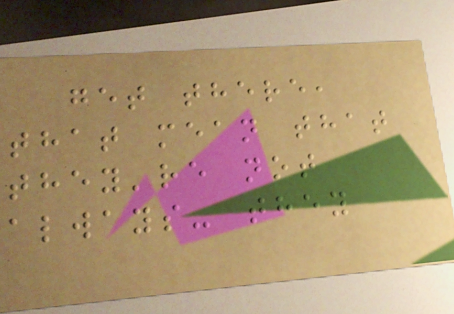get there,
that mean that
they're not
always- they
